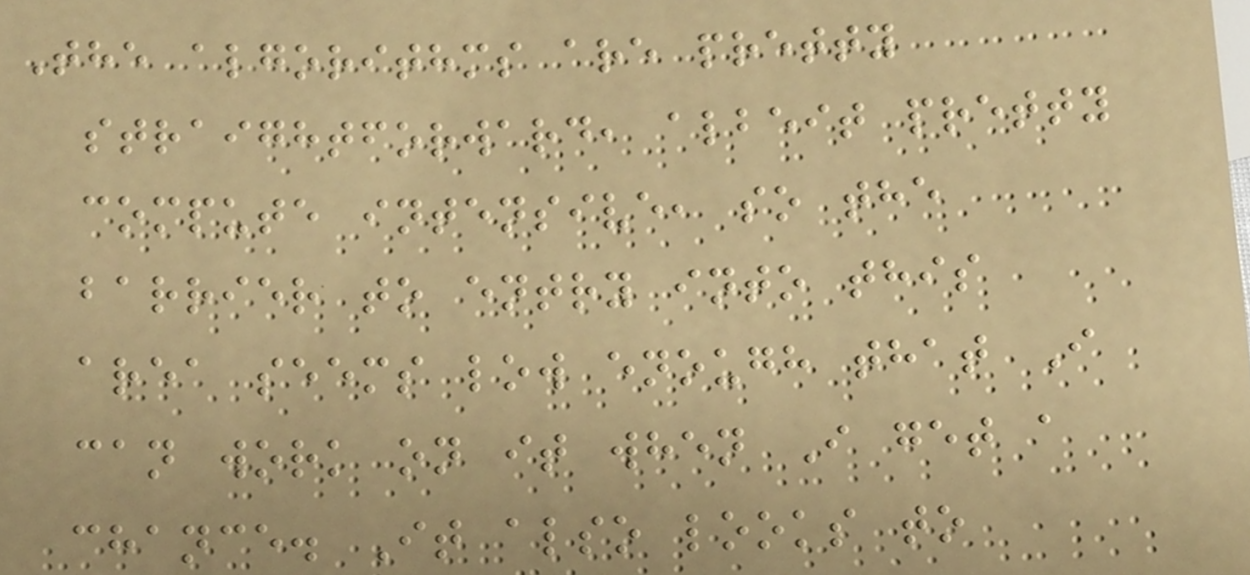The algorithms are pretty
straightforward, albeit pretty
compute intensive, so the
barrier to entry into this
area seems low enough that I
can work on it when I get a
chance. It also looks to
